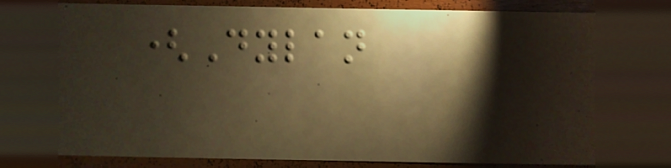(Dylan
